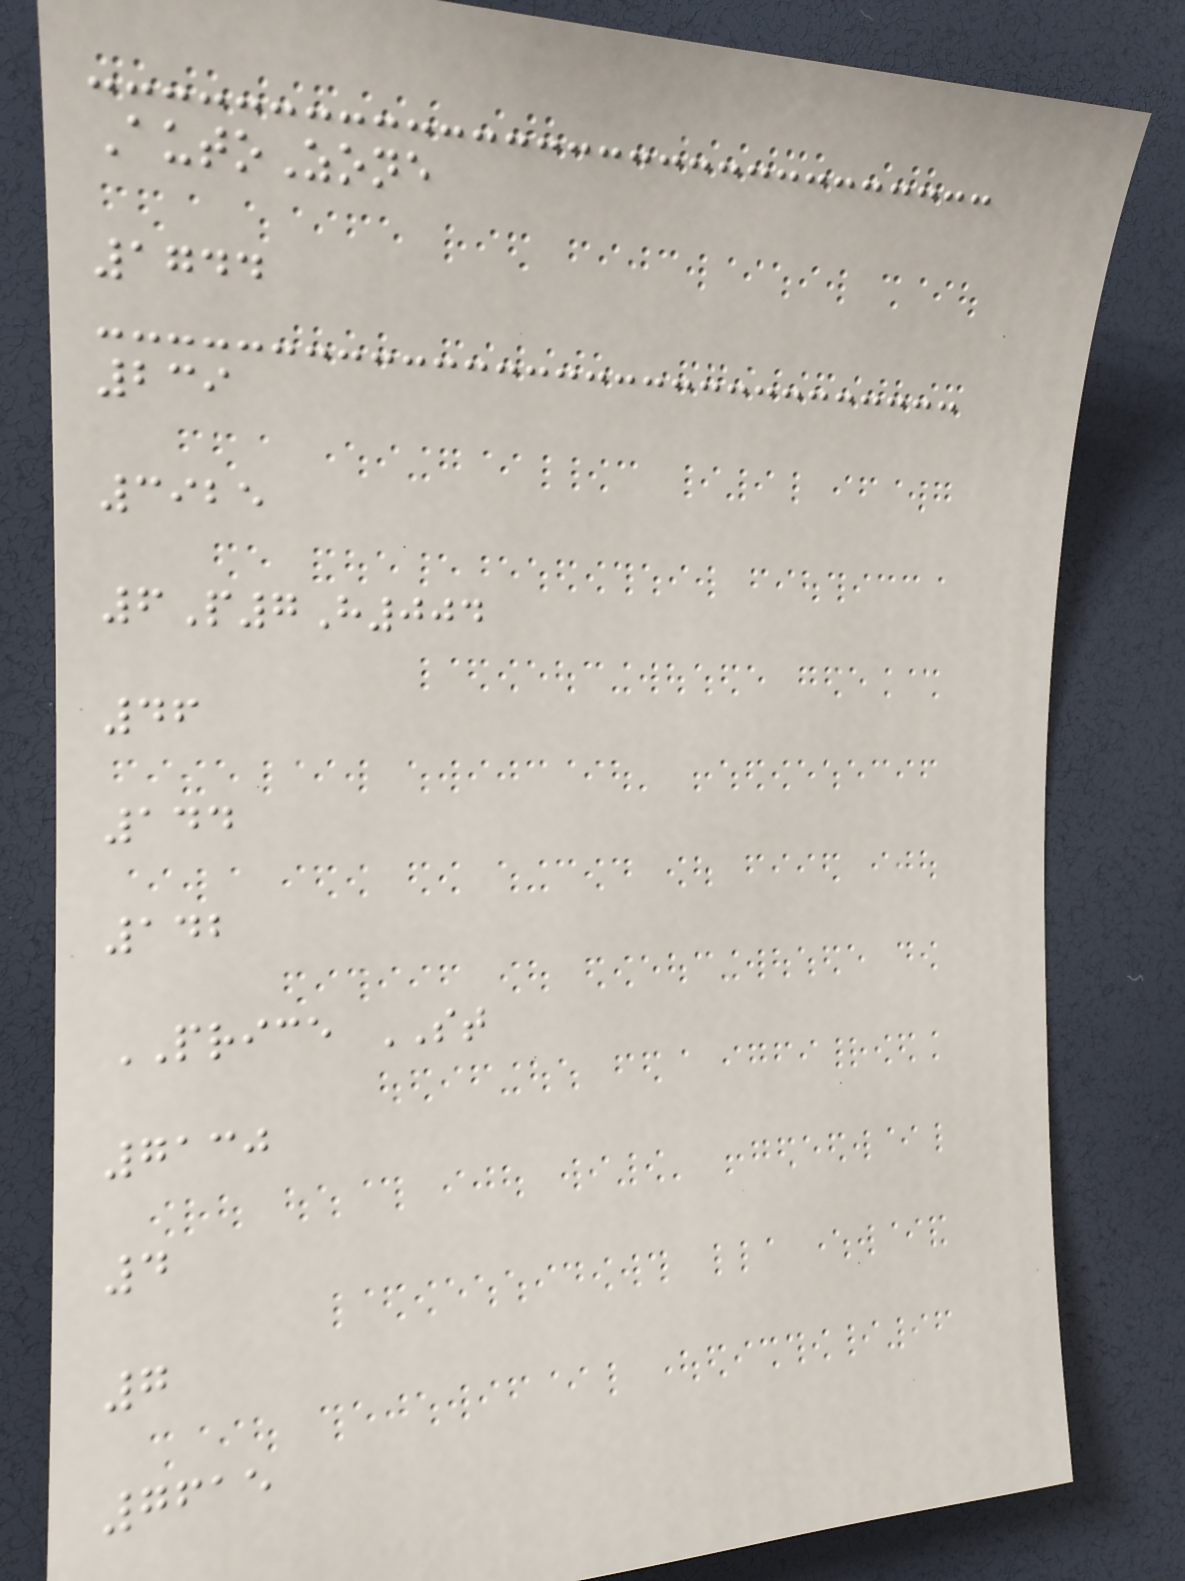AutoZone
1744
239
3925
6P7H004
46
144
142
PRICE ST
7130
4
7
7615
